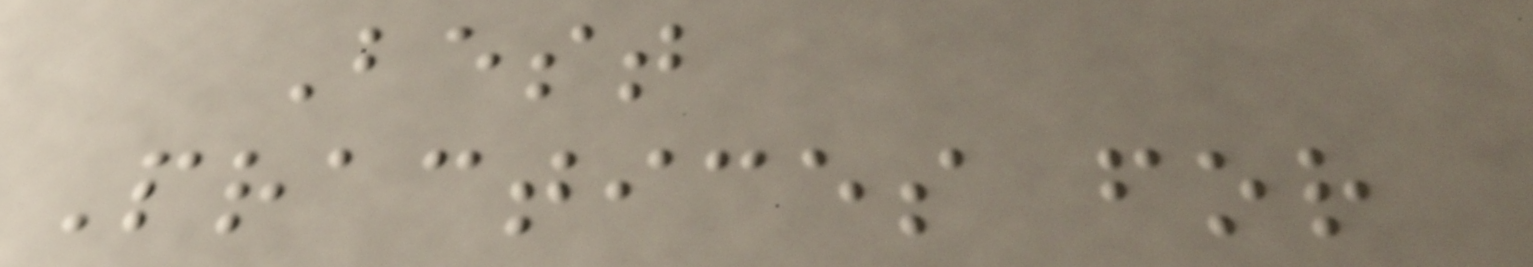Best
Practices for
